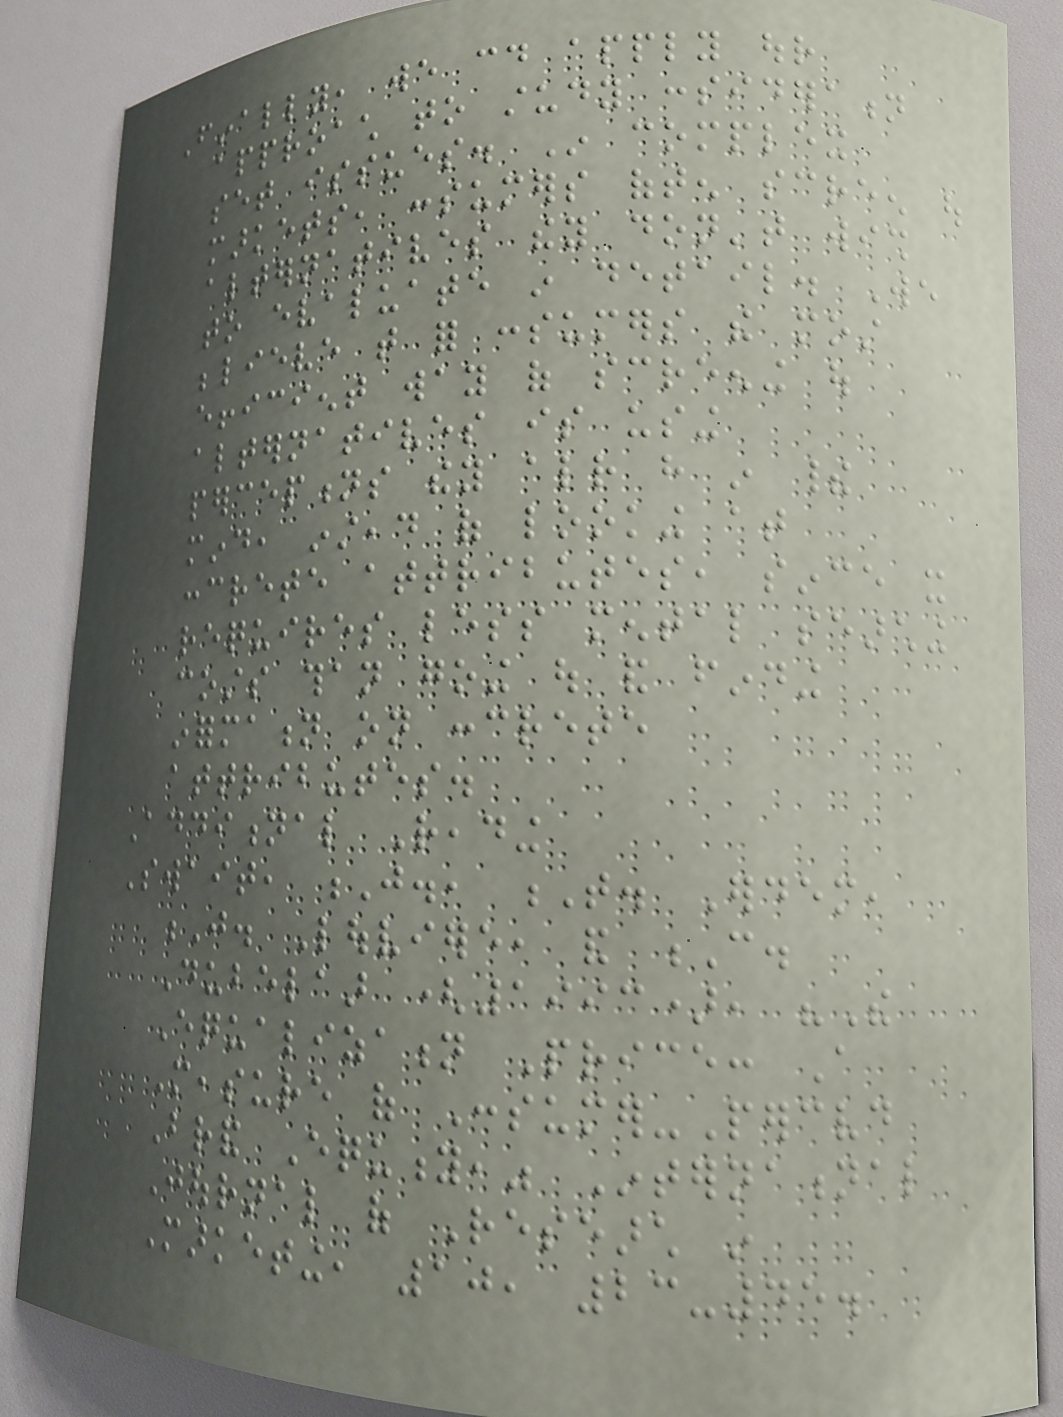Finally, we could apply our
approach to study consideration
set issues. In complex
markets, consumers often screen out
alternatives they don't wish
to evaluate in detail. We
believe that for consumers the most
efficient way of screening out
alternatives is using
perceptions they already have in their
mind, instead of looking at
concrete attributes, since it
requires less mental searching
costs than going out and finding
information on concrete
attributes.
Additional Reading
Swait, J., T. Erdem,
J. Louviere, and C.
Dubelaar (1993), "The
Equalization Price: A
Measure of Consumer-Perceived
Brand Equity," International
Journal of Research in
Marketing, 10, 23-45.
